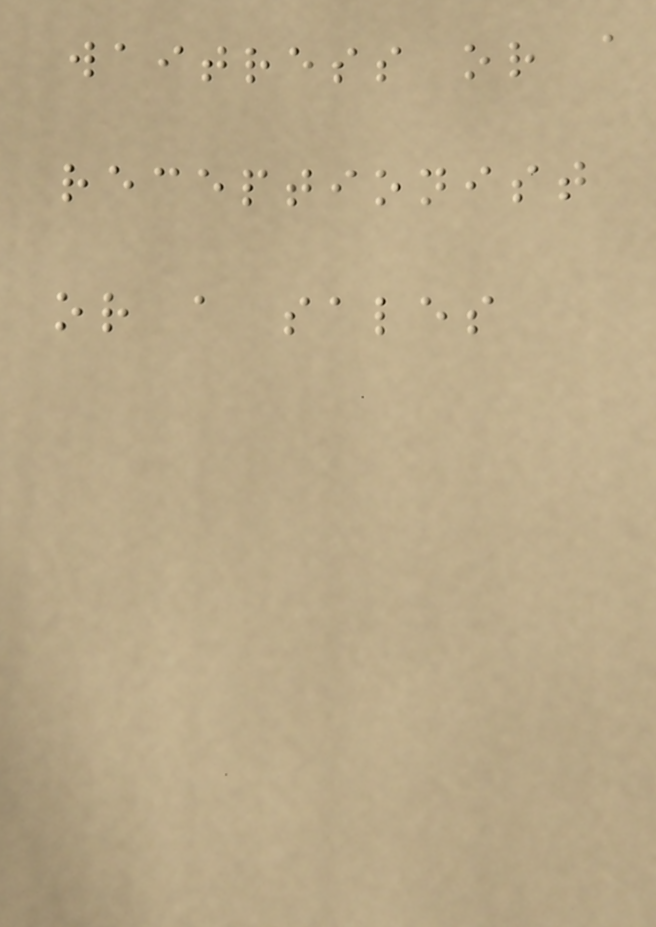waitress or a
receptionist
or a sales
